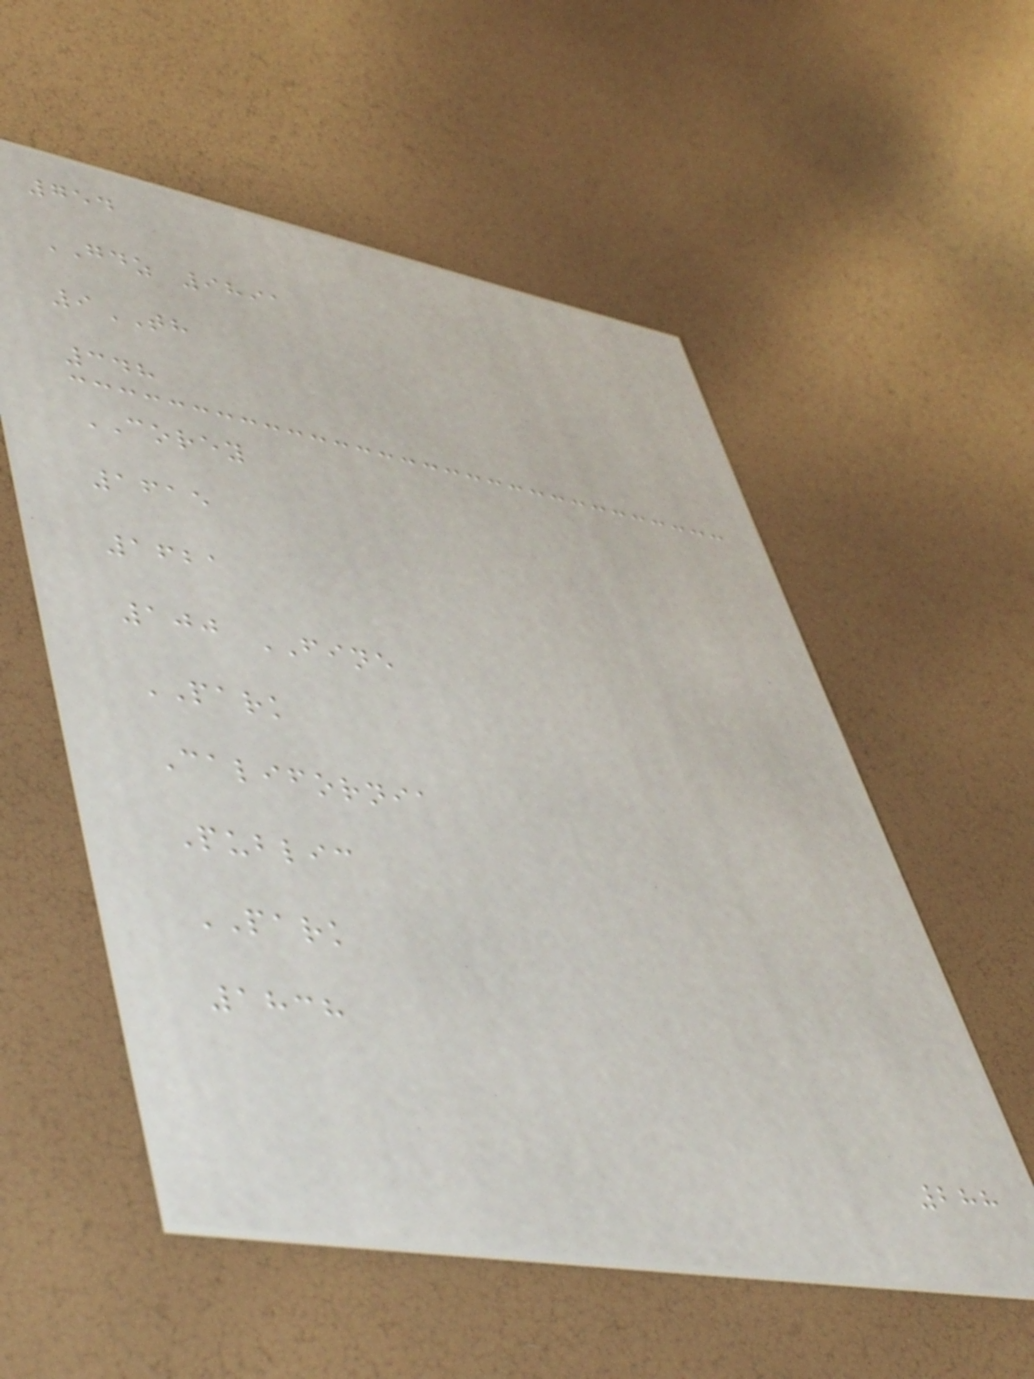754
GDZ 9891
9TH
348
COREY
1615
1621
100 FINE
PARK
California
Public
PARK
1838
288
